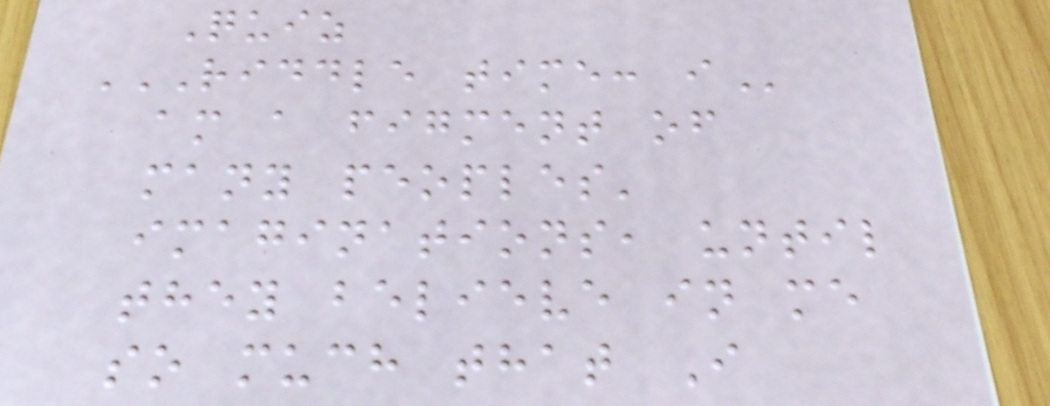Quiz
RIDDLE TIME: I
am a figment of
many peoples'
imaginations, until
they believe in me
so much that I
